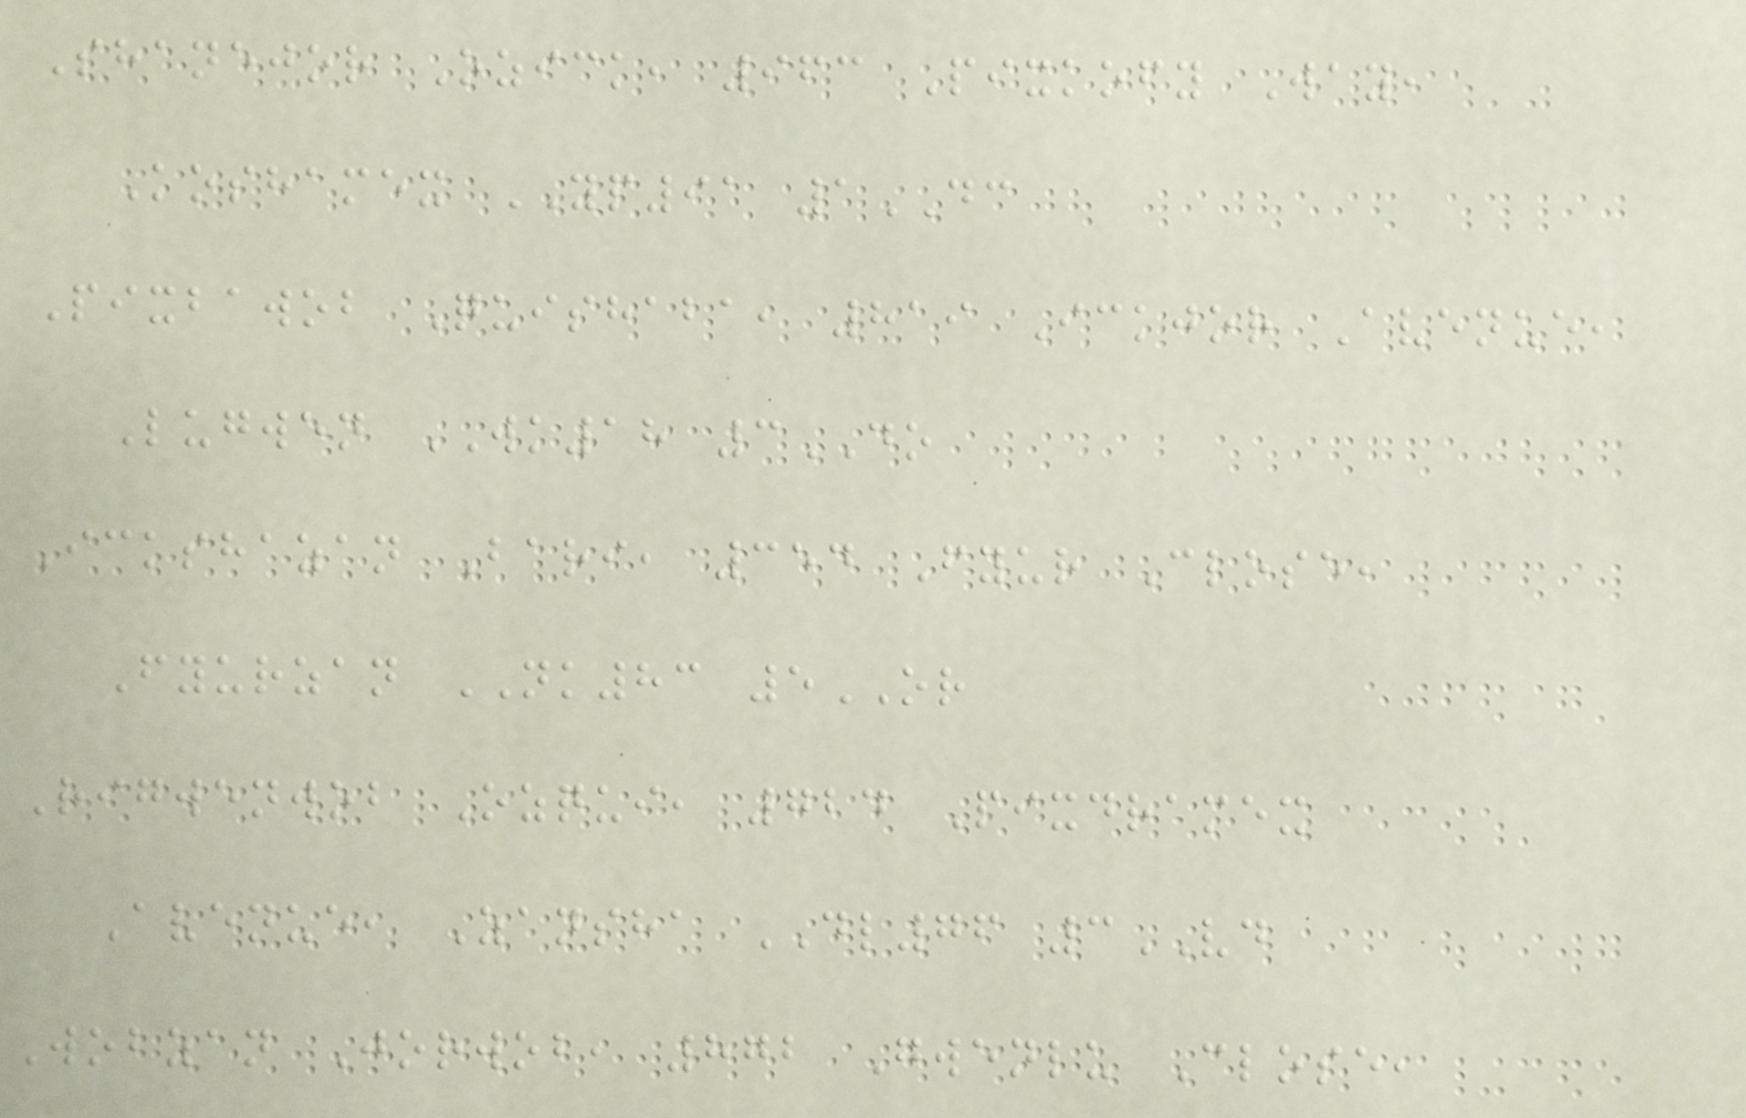Shanejor Ozick, 963 Pixkofy Way,
Koshamex YP91 1DC
Pixbawob Quishaba, 819 Ickjor Avenue,
Lugwen WK18 3DO
Ickshazan Bari, 354 Fyur Close,
Fyurzan NK83 5OR
Rigwenwob Ozqui, 724 Pixdramex
Avenue, Zansha DL76 3VD
Wobzan Jorwob, 872 Gwenlu Close,
